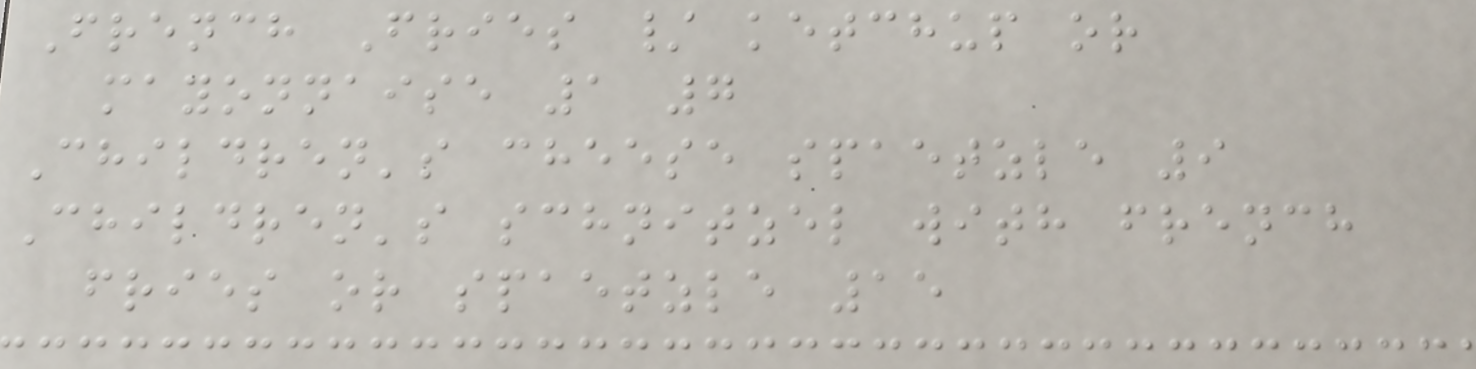French Fries / ketchup or
mayonnaise 1 7
Children's cheese spaetzle 9
Children's schnitzel with french
fries or spaetzle 15
